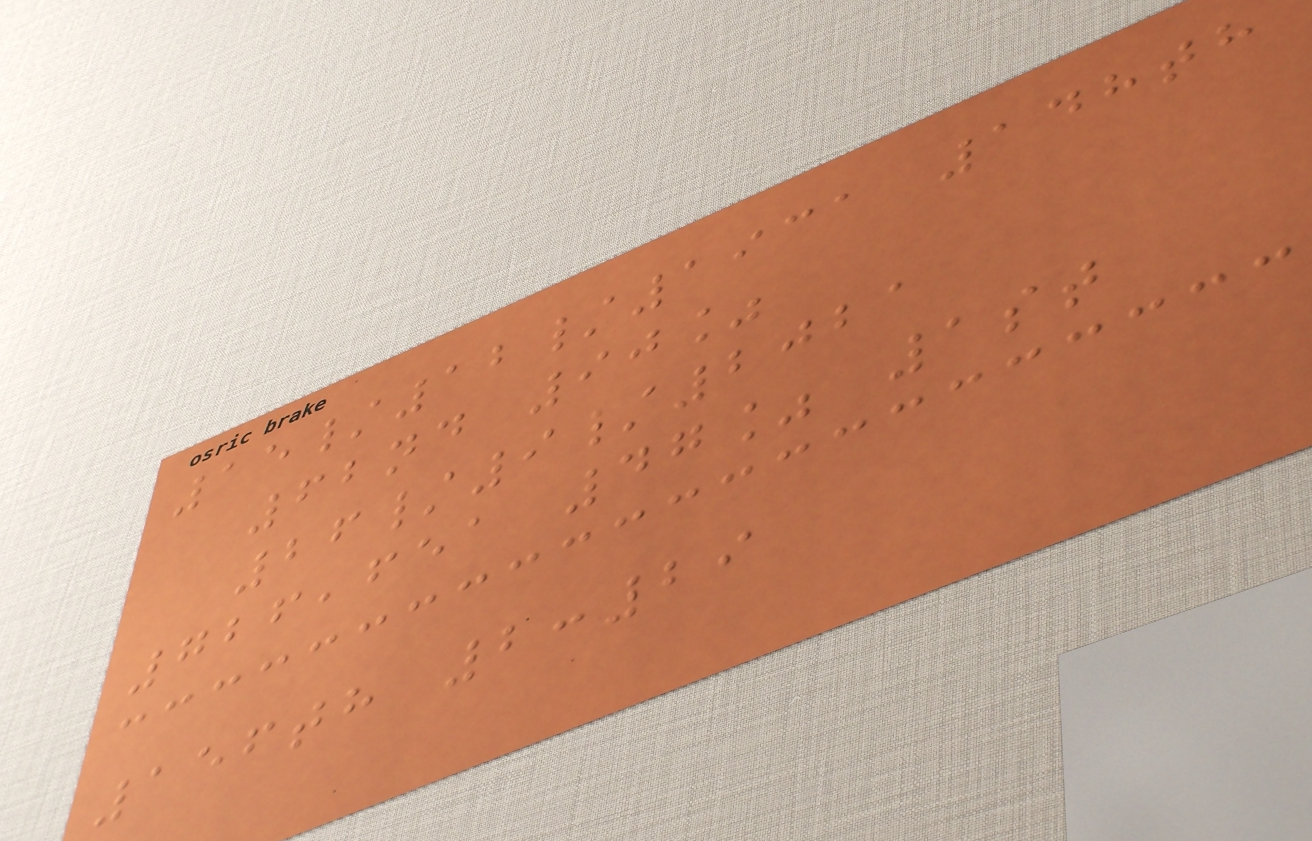15/12/1931 148th
62nd 90%
26/9/2021
726,651 47% 1st
156th 2:29
